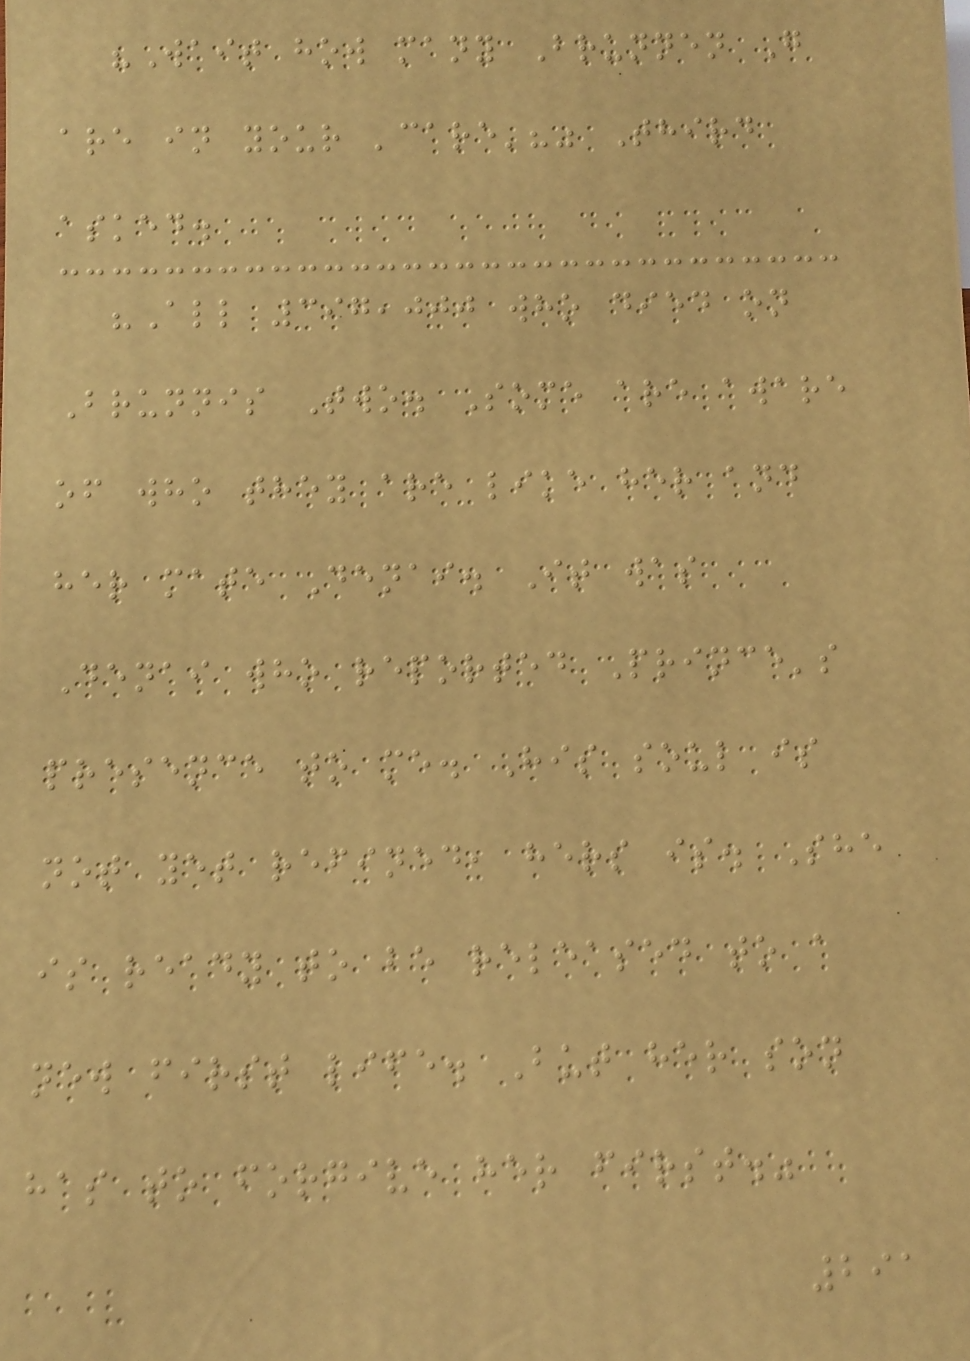"Wait how many Brunnen G
are in your 'care'?" Third
asked.
"All 397,000 who died on
Brunnis Two. Some are aware
of who they are like her and
her mate Denai. It was
Denai who reported Prince's
presence to me. His soul is
not yet refined, hers is. She
is ready to be released to a
new first life. But her son
has to forgive her first."
291
